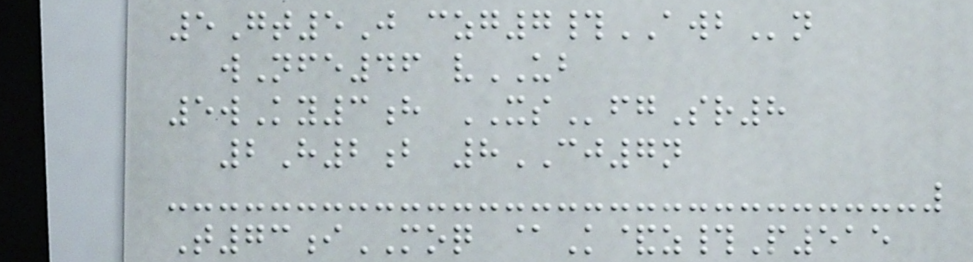5Gt5J czg7#AWBn
wNfe46 vUB
5wKy3h XSfgSr8
2H2b 8CJ7n
T73iMOQ @K&z#P515
